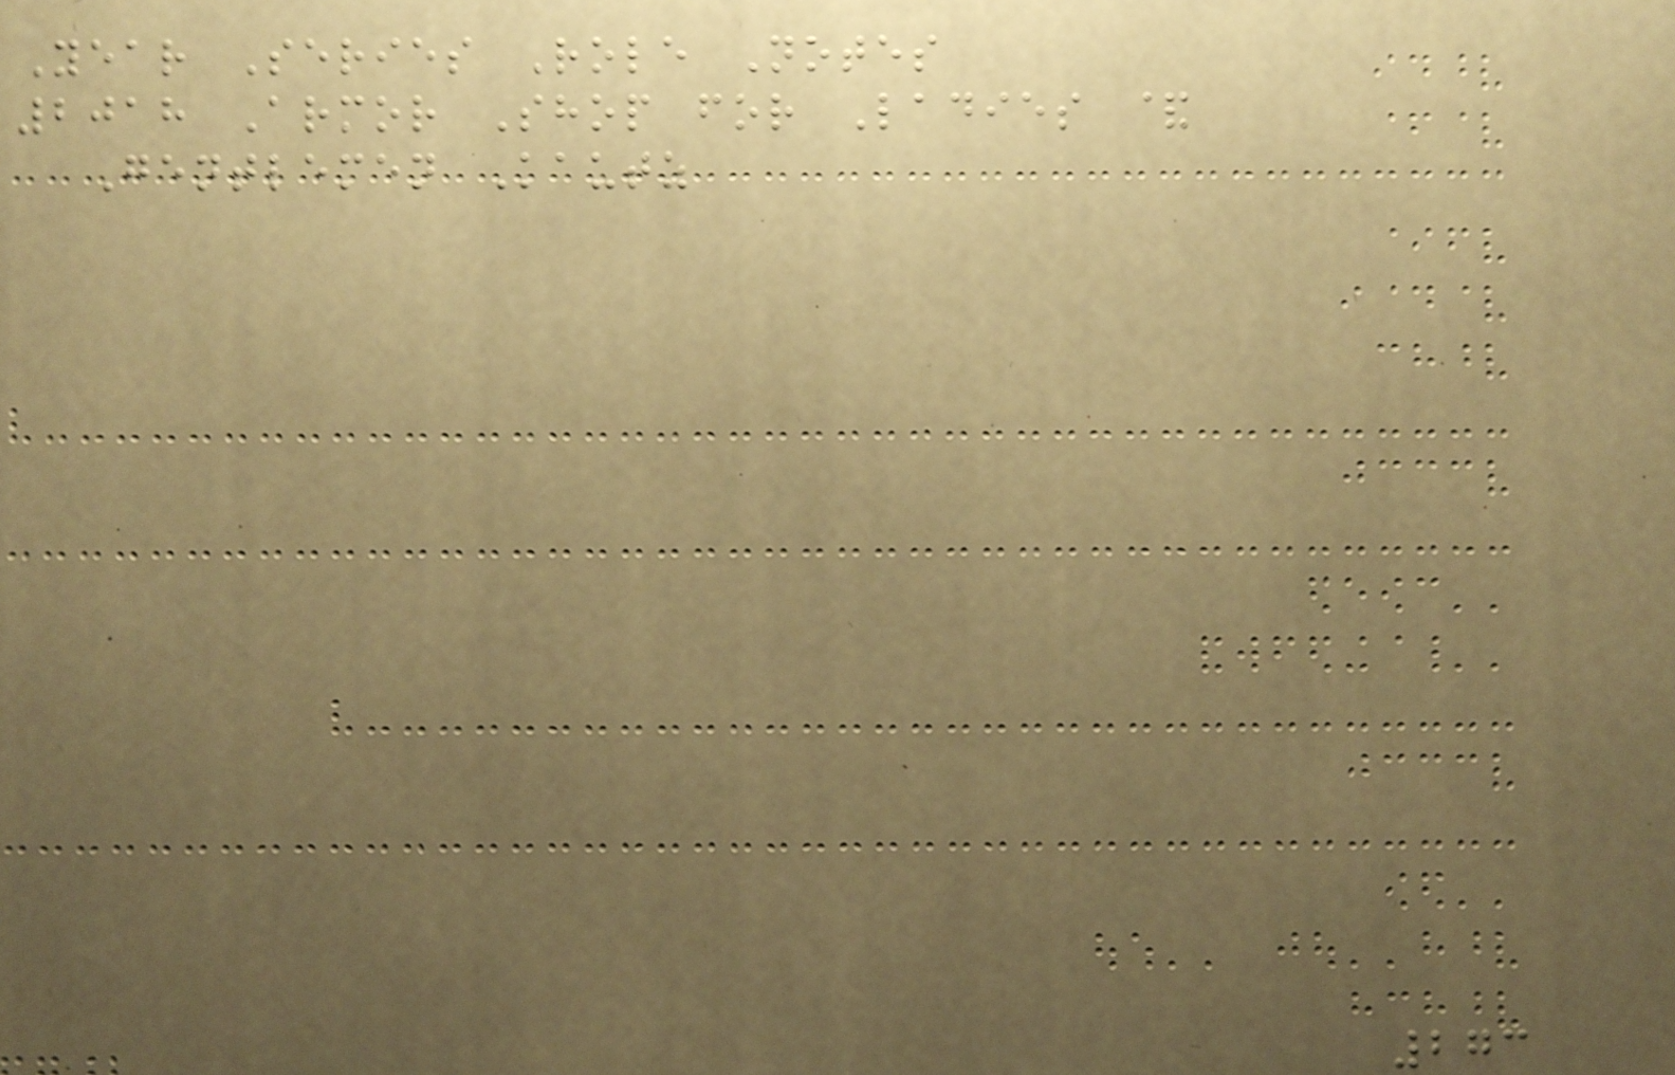Year Series Role Notes
2018 Armor Shop for Ladies &
Gentlemen Kautz
273
